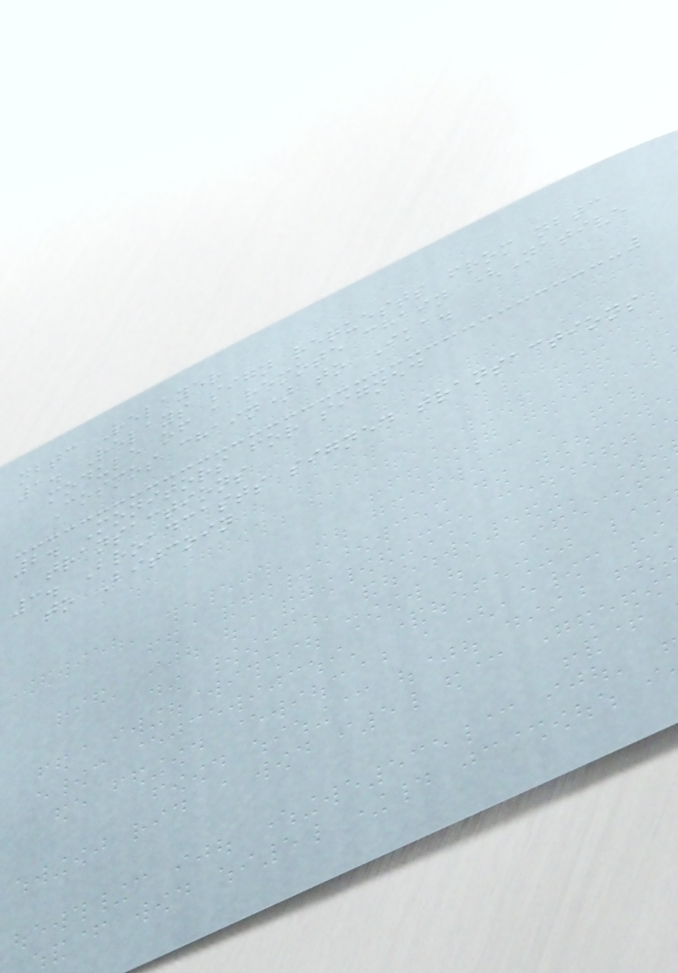nbtc Relayer
1. Relays sign requests from nbtc
module of a remote chain (Native
Cosmos chain) to Ika.
2. Monitors for signed
transactions
3. Broadcasts signed transactions
to Bitcoin
